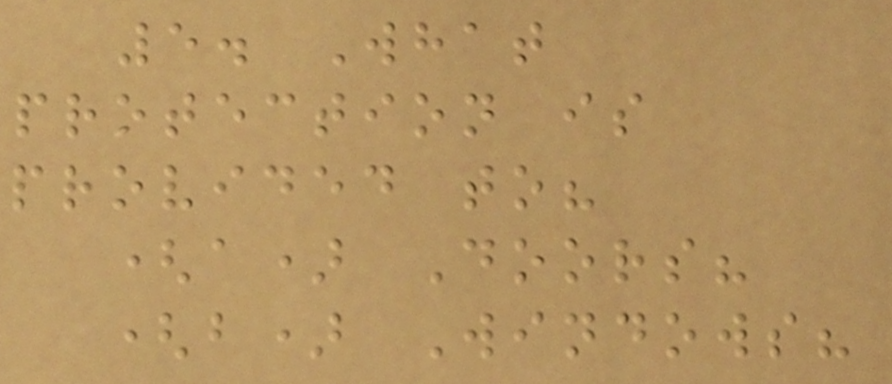5. What
protection is
provided to?
(a) Doors?
(b) Windows?
